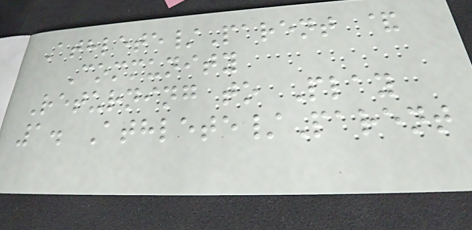Athlete/Parent &
Community
Returning to Play
1. Athlete/Parent
